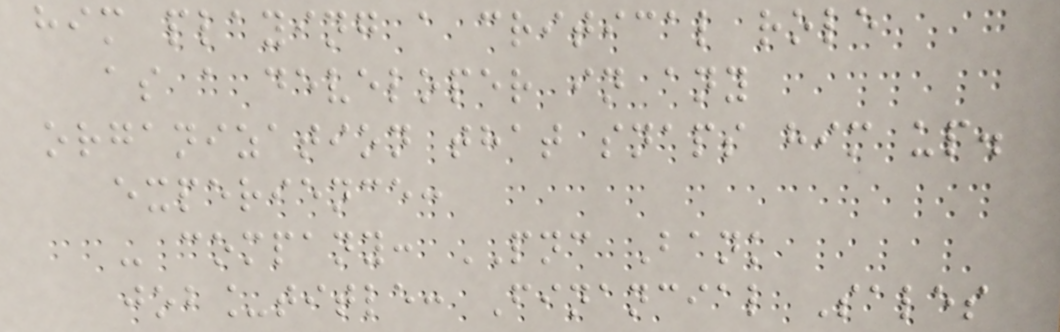him playing a critical role
as a developer in any
organization that snaps him up.
experience:
- company: PNC Bank
job_title: Financial Sales
